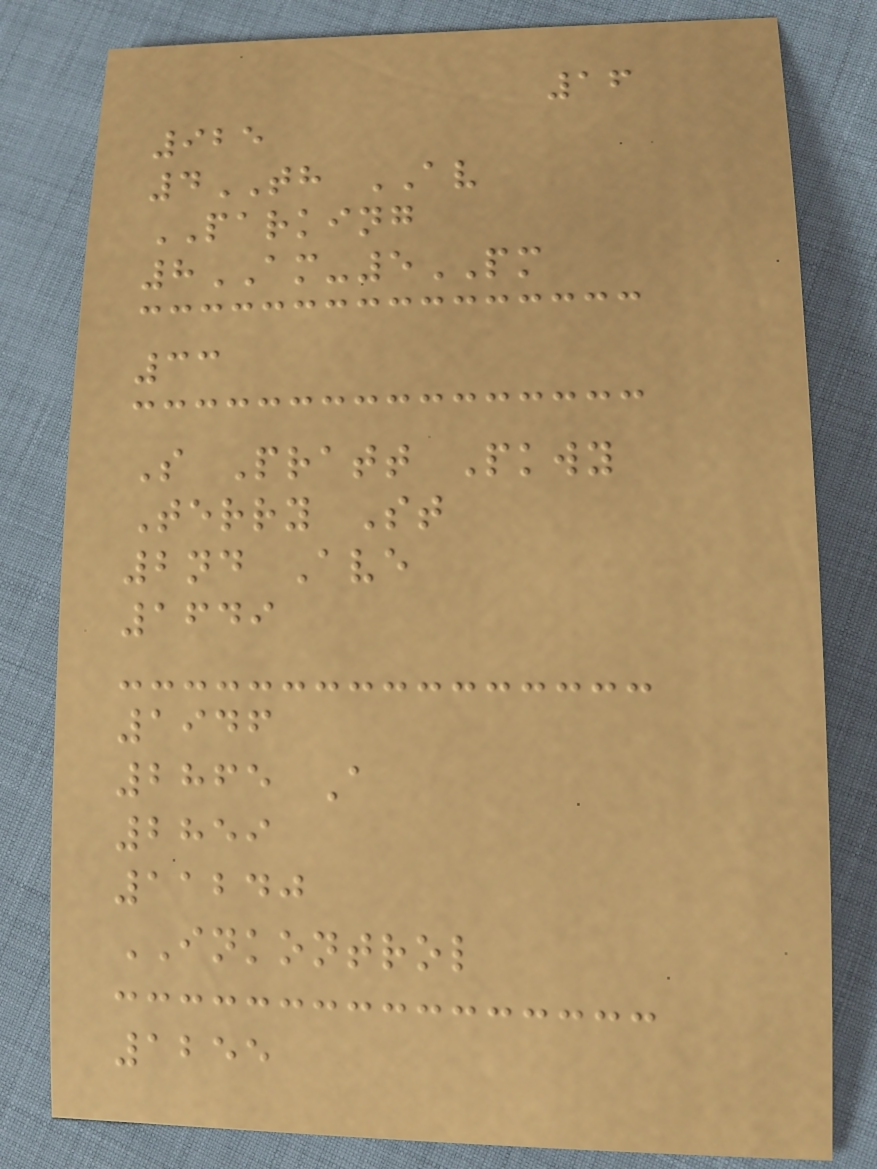16
925
4TH AV
PARKING
8AM-5PM
33
S Pratt Pkwy
Terry St
2nd Ave
1649
1946
2865 A
2859
11240
INKONTROL
1255
